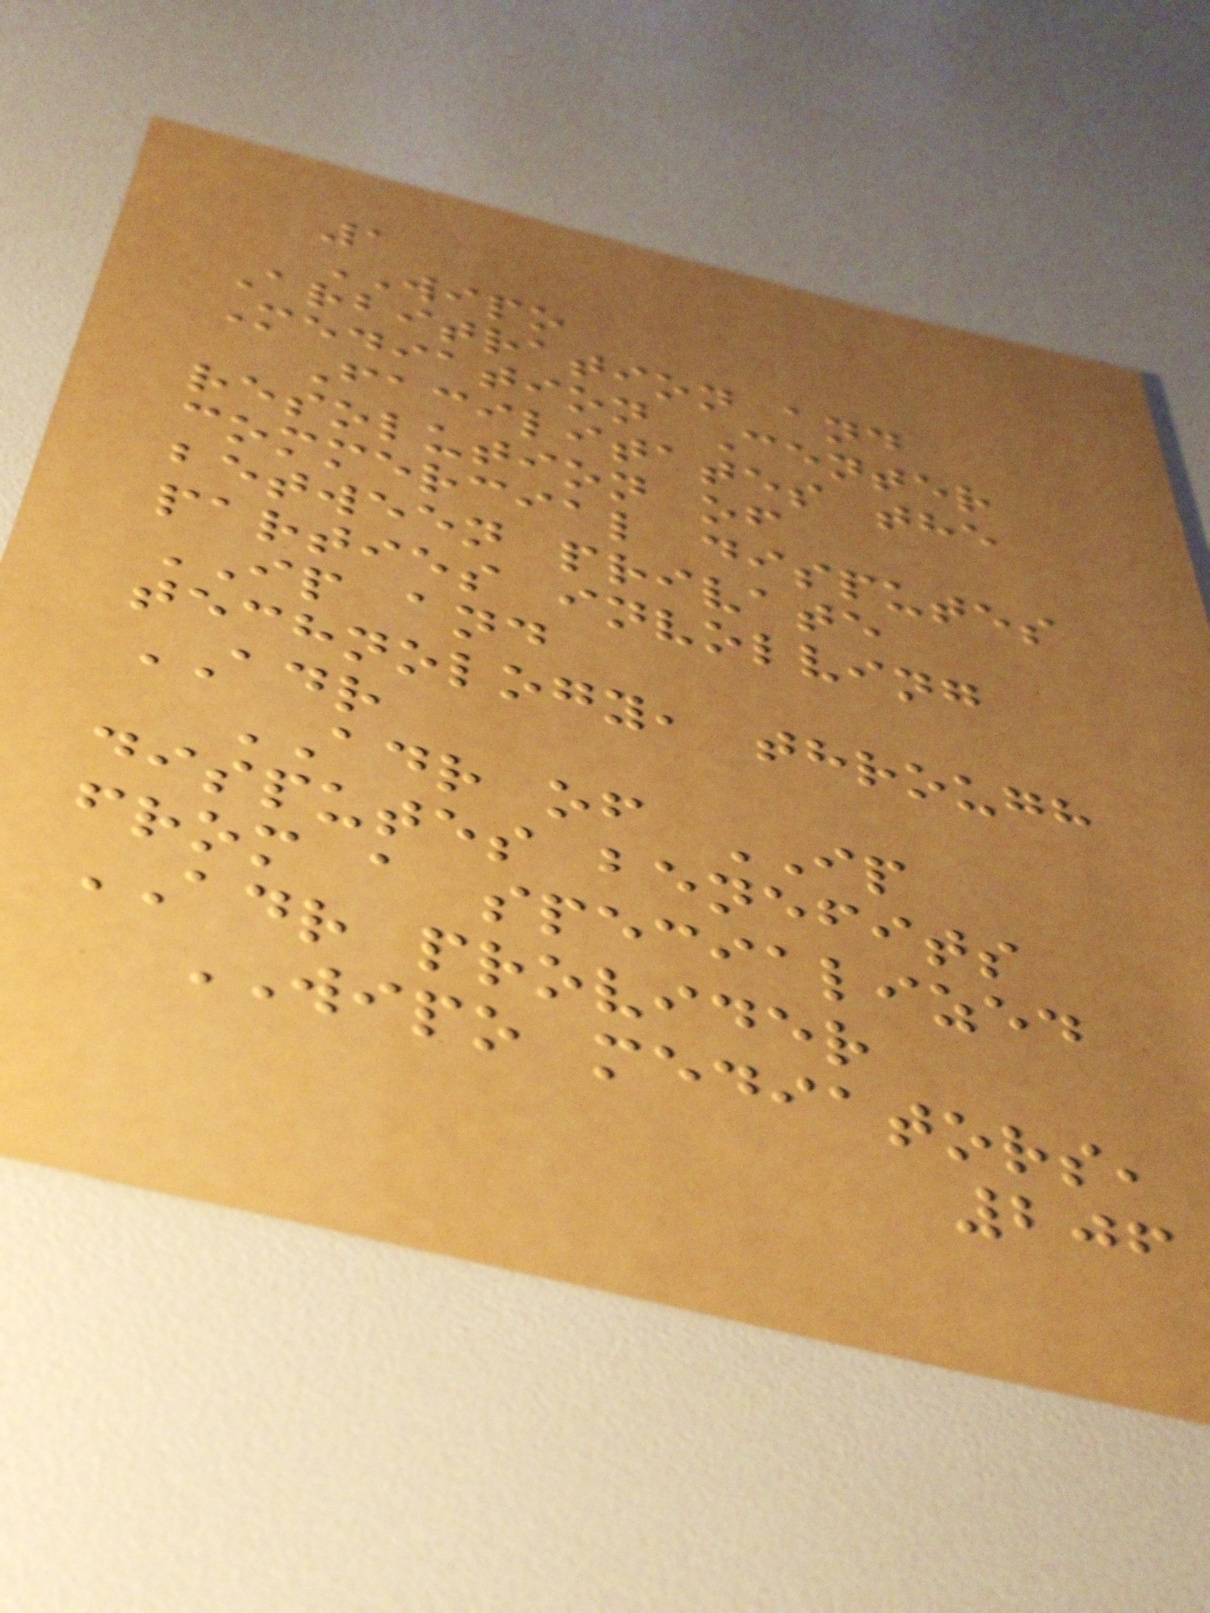1
WIPO
Arbitration and
Mediation Center
Facilitates the
resolution of
commercial disputes
between private
parties involving
IP and
technology, through
ADR
ADR of IP
disputes benefits
from a specialized
ADR provider
WIPO mediators,
206
